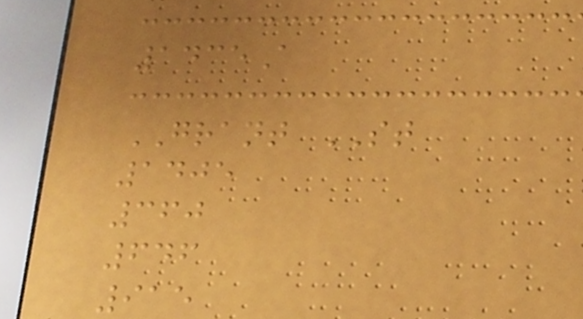1435A
GRANT ST
1405
360
646
915
